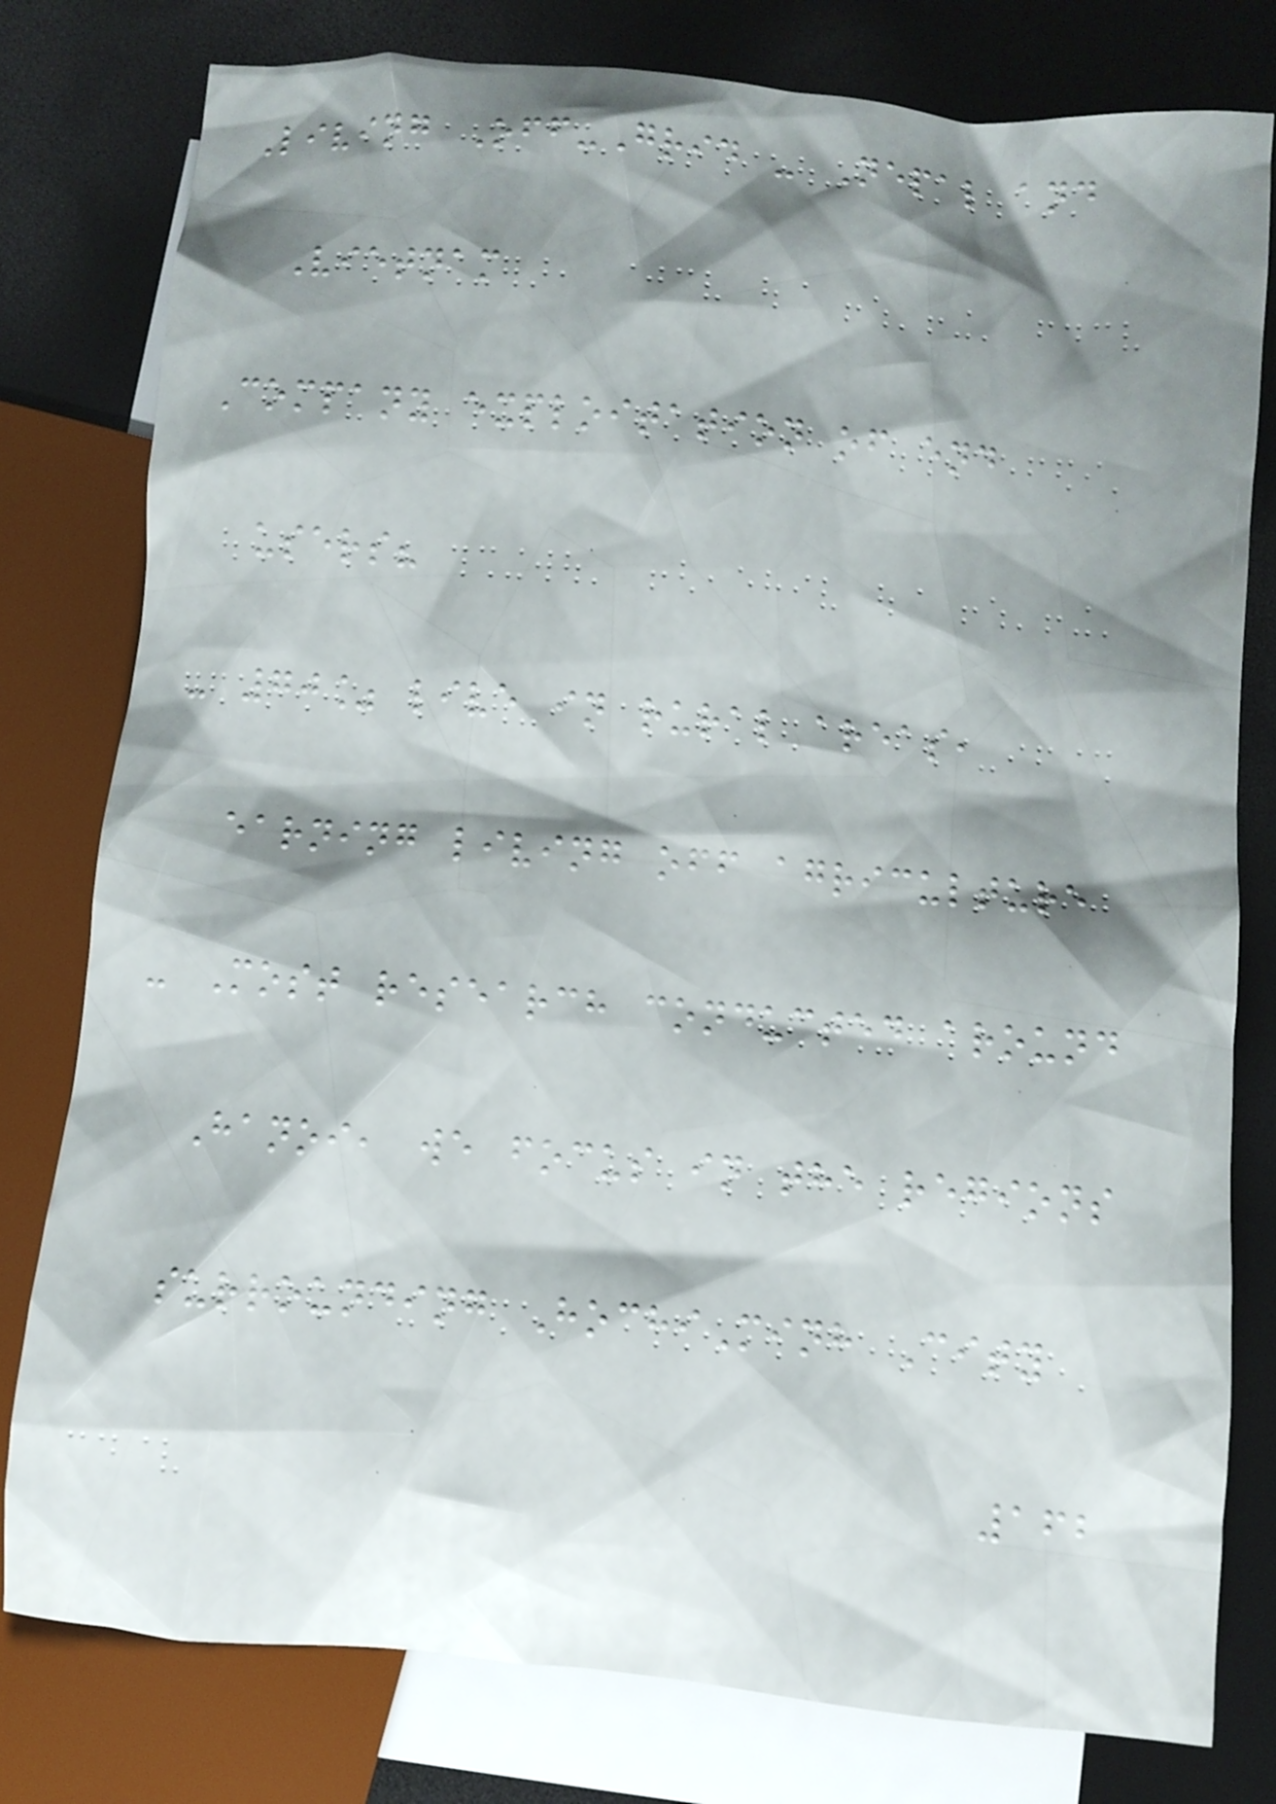Living Off-Grid - Nepal and
Vietnam
Company exploitation of end
users?
- 70% live in rural areas,
earning living off agriculture
- Most research conducted around
Hanoi, we focus in the regions
surrounding HochiMinh City
162
